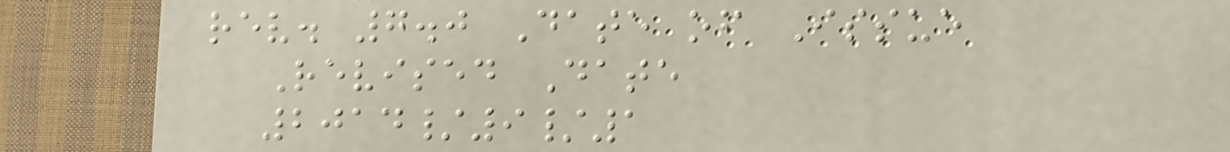rev. 7.0 Date of Issue
Revised Date
2014/9/1
